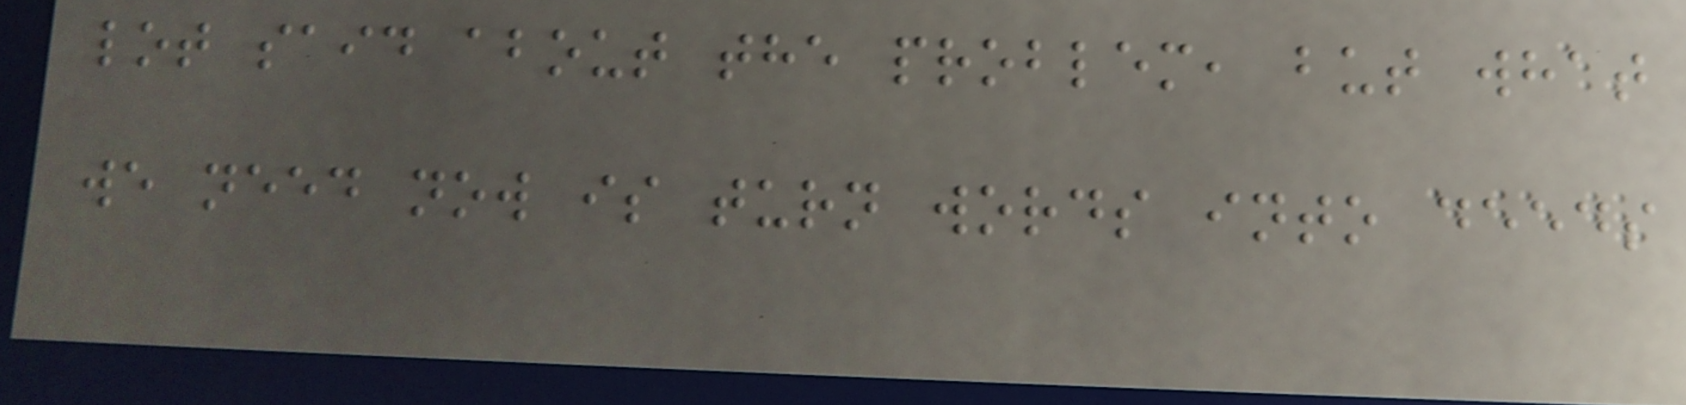lot said about the problem, but what
we need now is turn words into deeds
